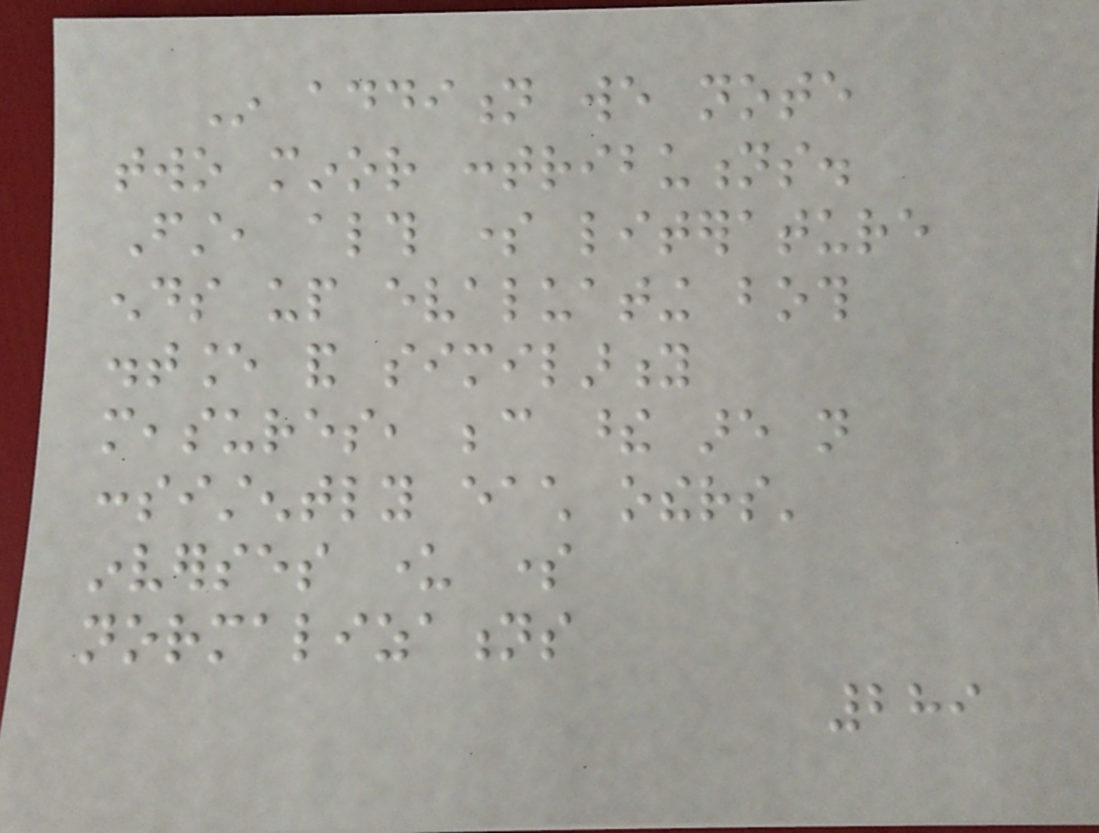In addition we note
two minor contributions.
First, although some literature
ends up evaluating both
distance and similarity
measures, because these are not
consistently each others'
inverses under some
normalizations
289
